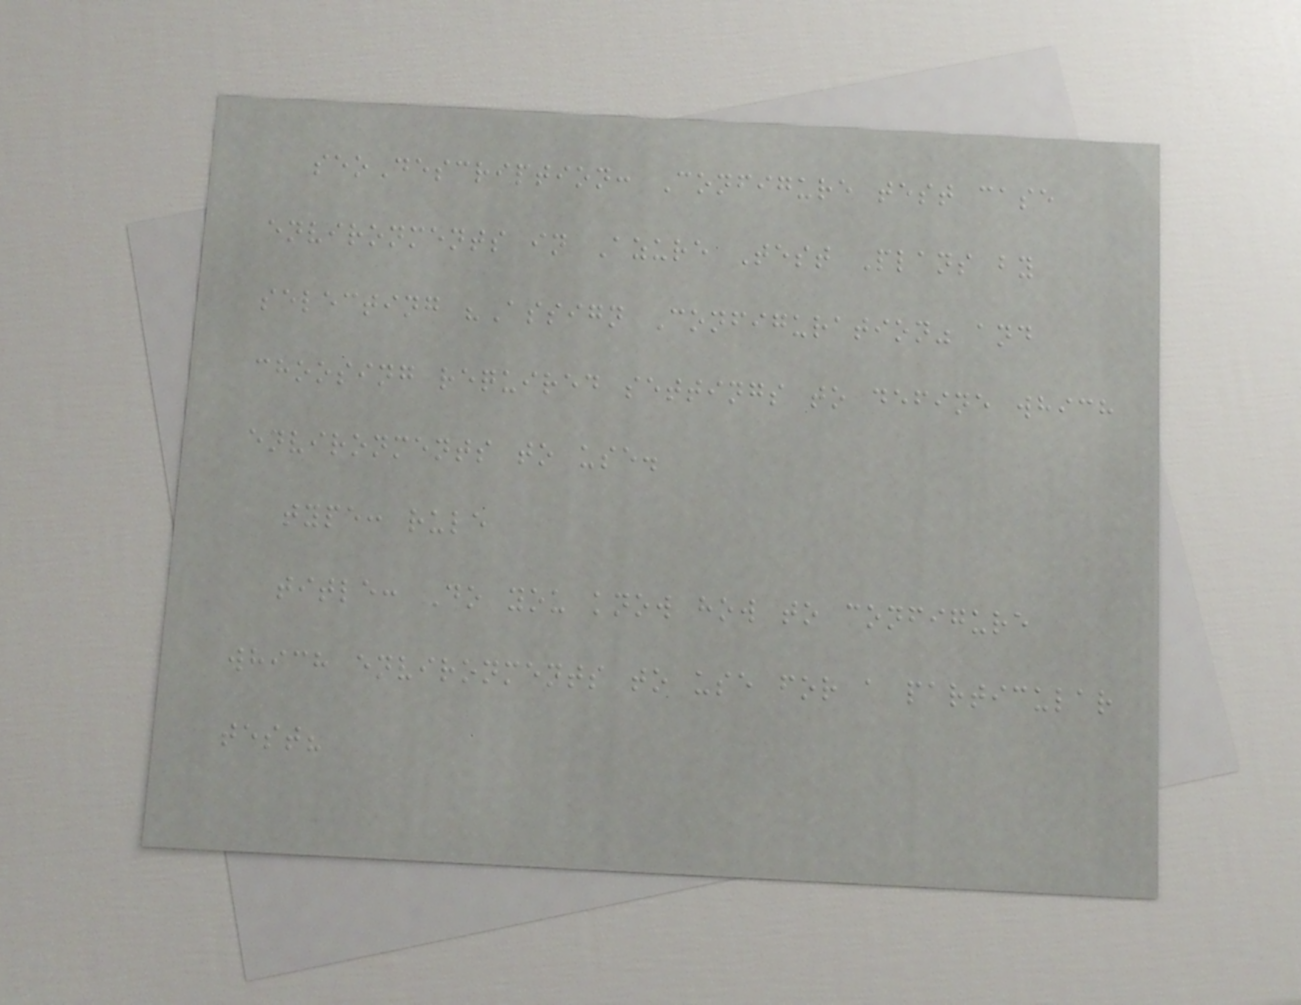seoDescription: Configure test case
environments in Azure Test Plans by
selecting "Assign Configuration" and
choosing required settings to define which
environments to use.
type: rule
title: Do you know how to configure
which environments to use for a particular
test?
